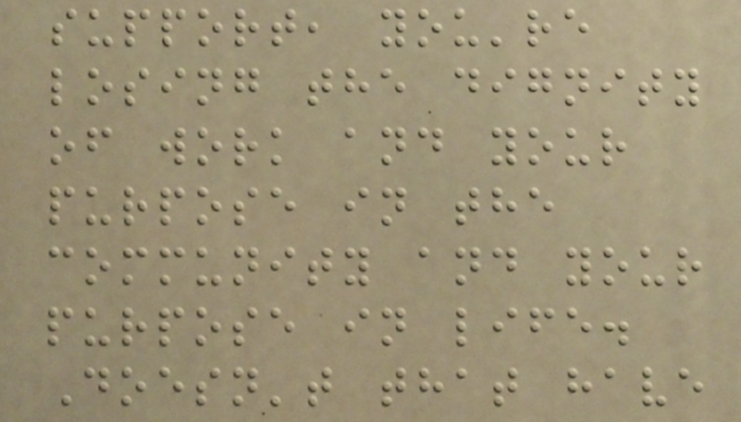support, you're
losing the dignity
of work and your
purpose in the
community and your
purpose in life.
Doesn't that have
